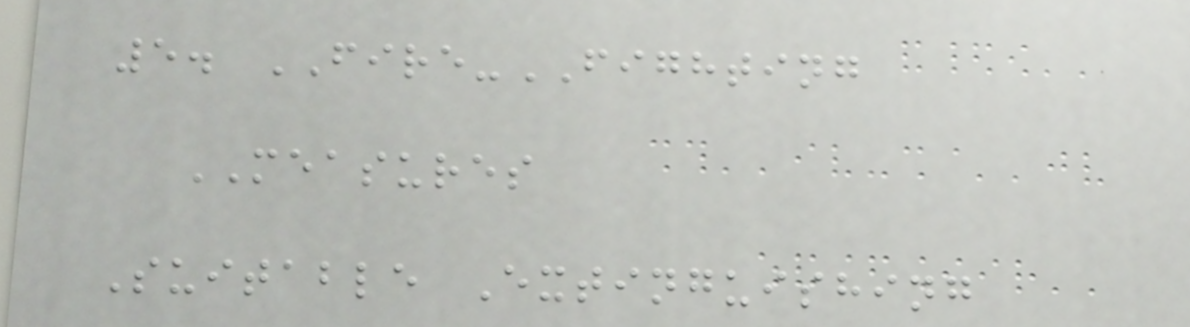5. FIRE-FIGHTING
MEASURES
Suitable Extinguishing
